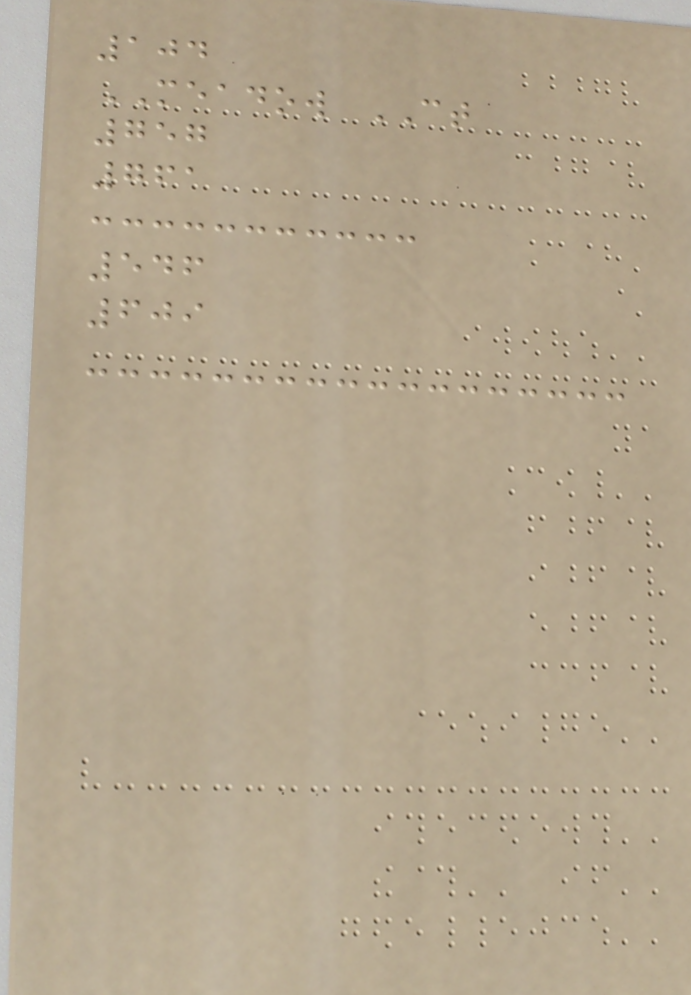104
MEADOW CT
757
761
546
609
